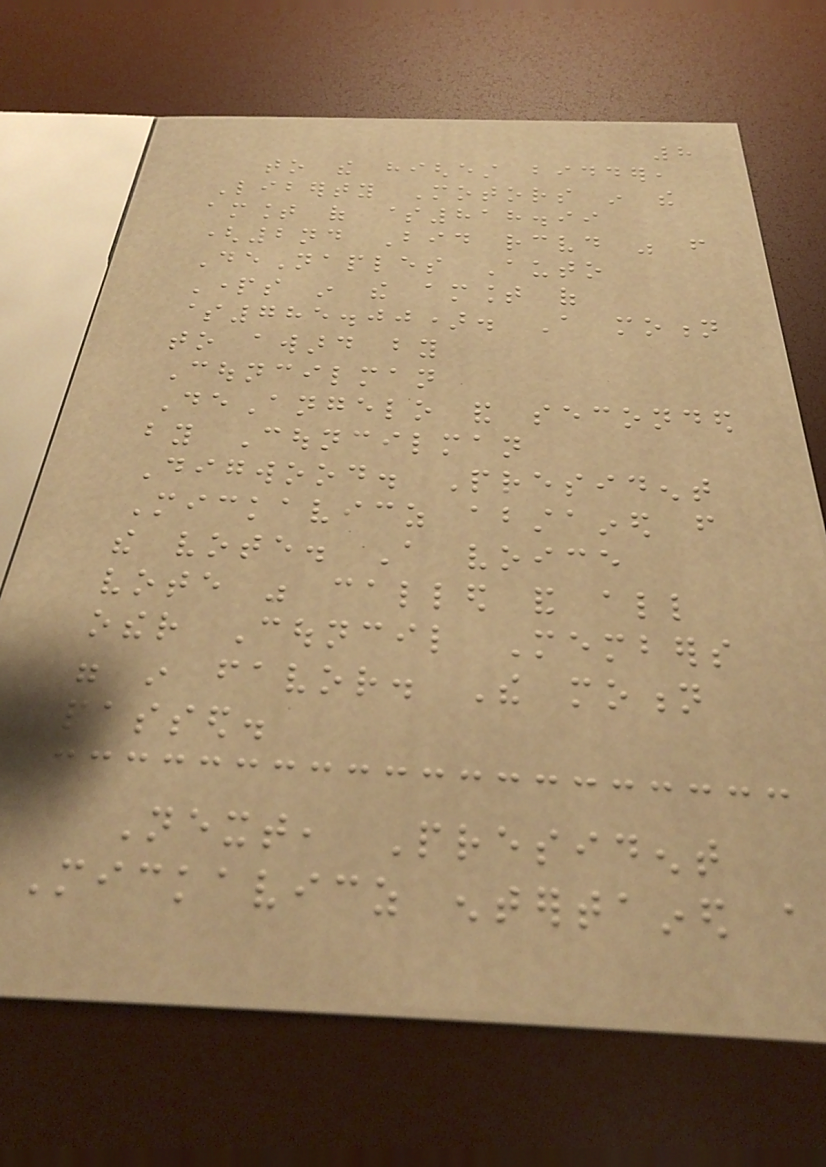8
to the highest bidder,
Liberty Motors in the
amount of $818.99
(2nd Bid received was from
DeNaples Auto
Parts in the amount of
$785.00). A motion
to award by
Councilman
DeAngelo and seconded
by Councilman
Digwood. President
Mickavicz abstained from
the vote. A voice
vote was called and all
other Council Members
were in favor. The motion
passed.
Next, President
Mickavicz entertained a
